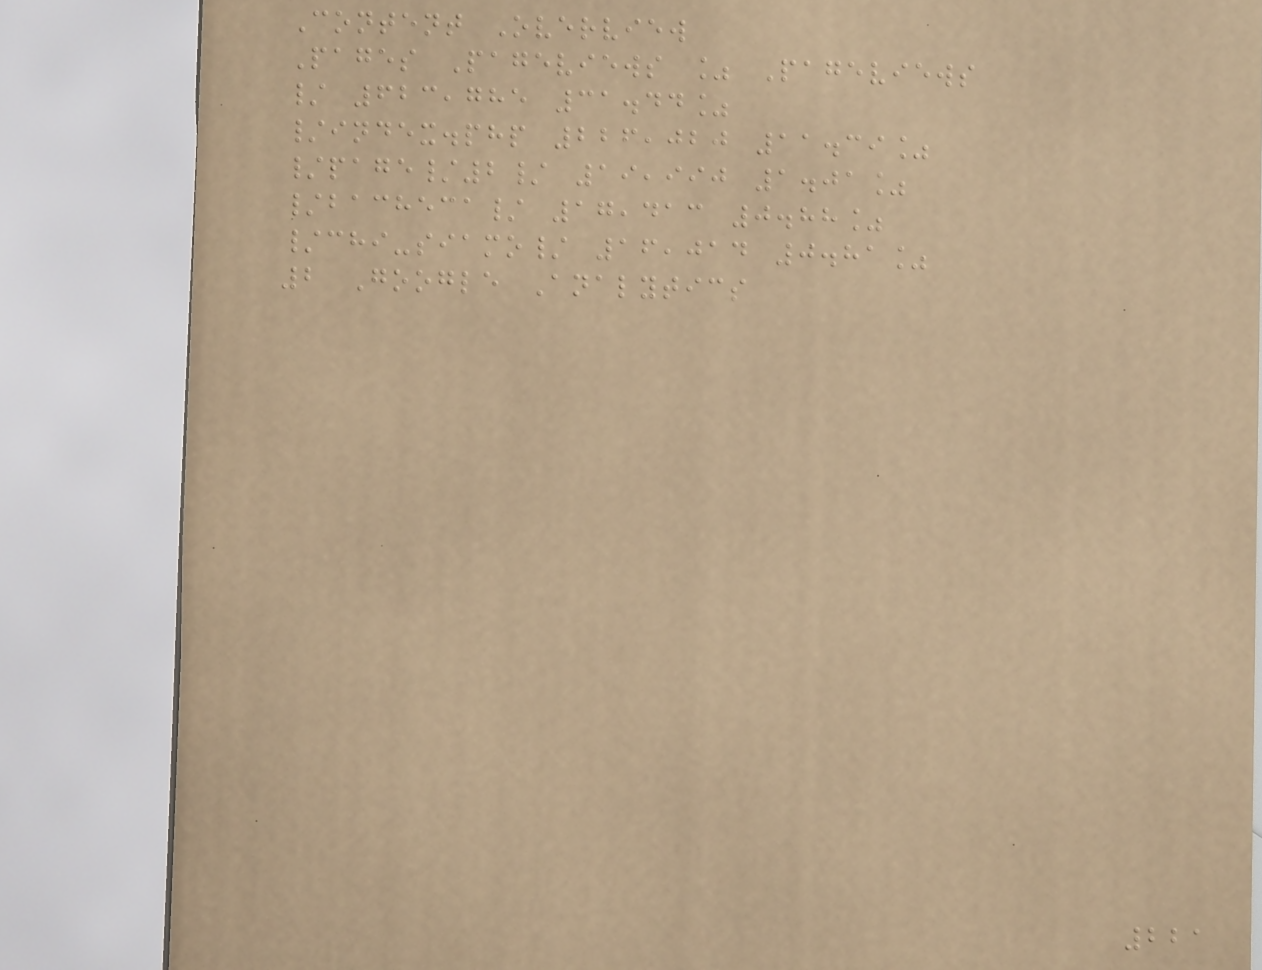Content Overview
Pages Pageviews % Pageviews
/ 623,785 31.44%
/index.php 226,020 11.39%
/page/2/ 19,990 1.01%
/bacheca/ 17,413 0.88%
/chi-siamo/ 16,014 0.81%
2 Google Analytics
221
